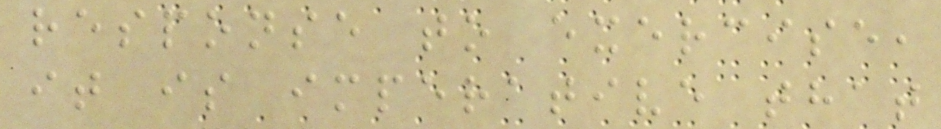response to exercise,
it is imperative that
